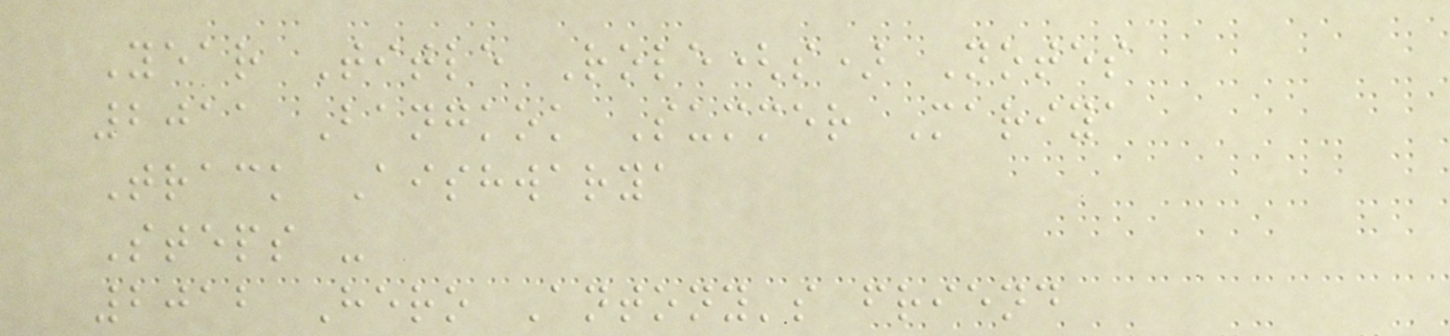Year Title Role(s) Notes
2011 Bangkok Summer Mariya
Track Aishwarya
Steps -
2012 Hero Antony's friend
